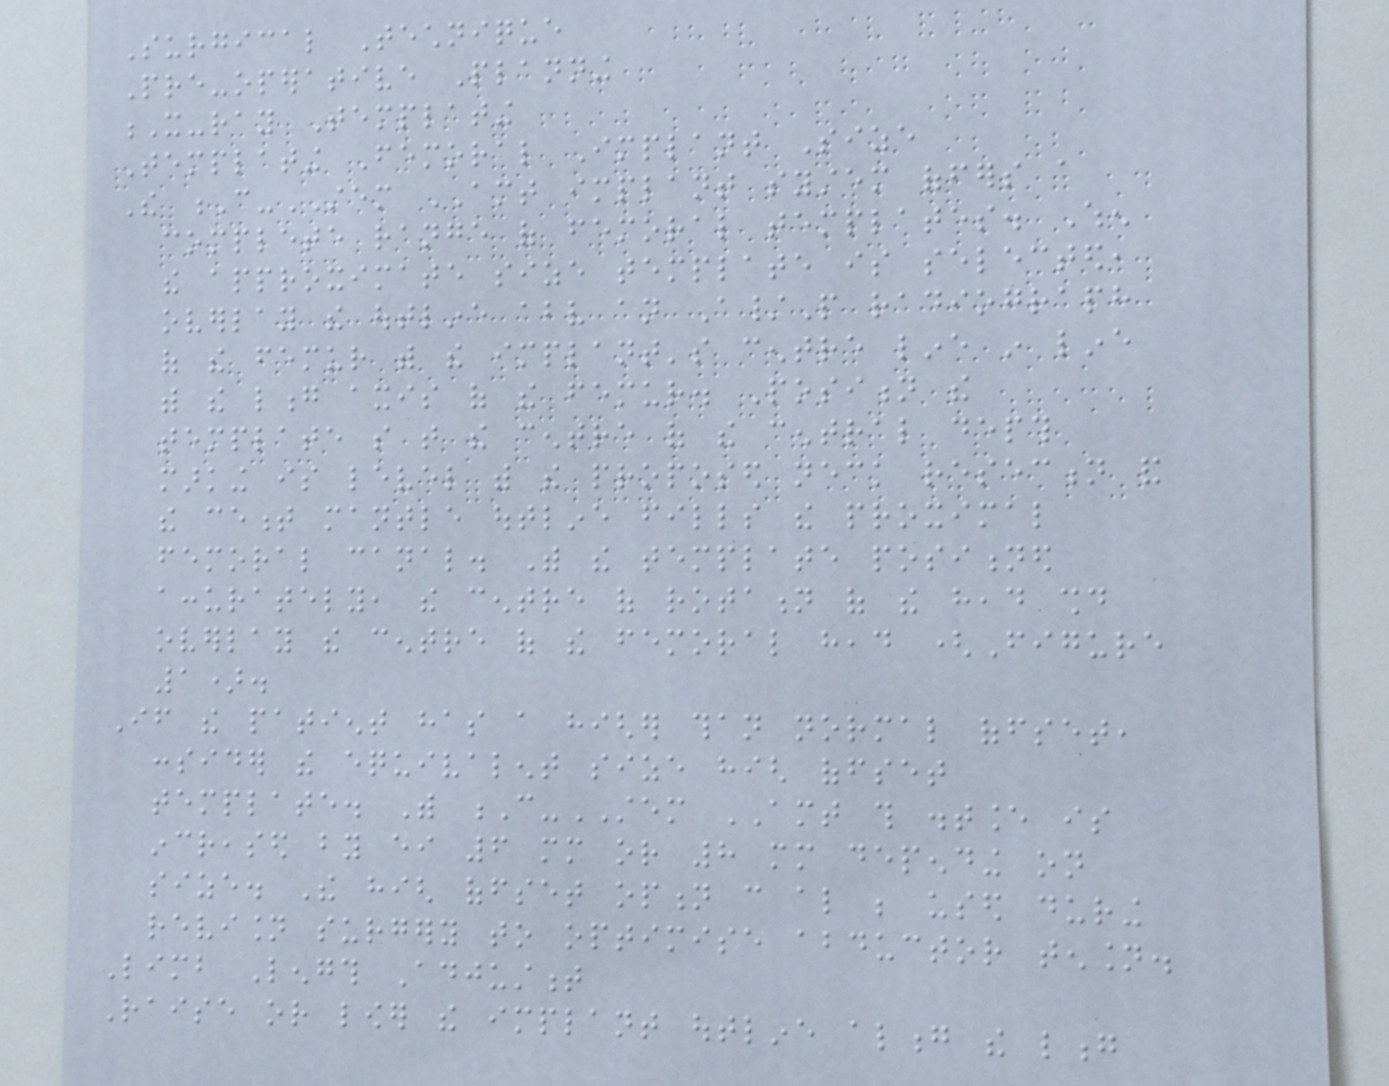Surgical Technique
Pre-operative Planning
X-ray Templating
Templating Femoral Implant Size
The C-STEM AMT implant system offers a
complete range of femoral templates. When
the approximate size template is selected,
overlay the outline above an A/P radiograph
of the femur with the implant's centre line in line
with the long axis of the femur. Position the
template so that the centre of the central depth
marking is level with the proposed neck resection and
the cement mantle outline fills the proximal
femoral canal. With the template positioned
accurately, the centre of rotation of the head should
overlay the centre of the femoral head (Figure
1).
If the patient has a higher than normal offset,
consider the equivalent size high offset
template. With C-STEM AMT this distance is
increased by either 6 mm or 8 mm depending on
size. The high offset option can also be used during
revision surgery to optimise abductor tension.
Limb Length Adjustment
Raise or lower the implant outline along the long
